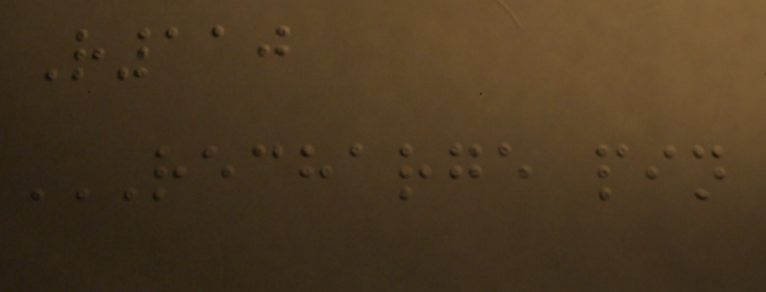R110
RECHARGE PIN
